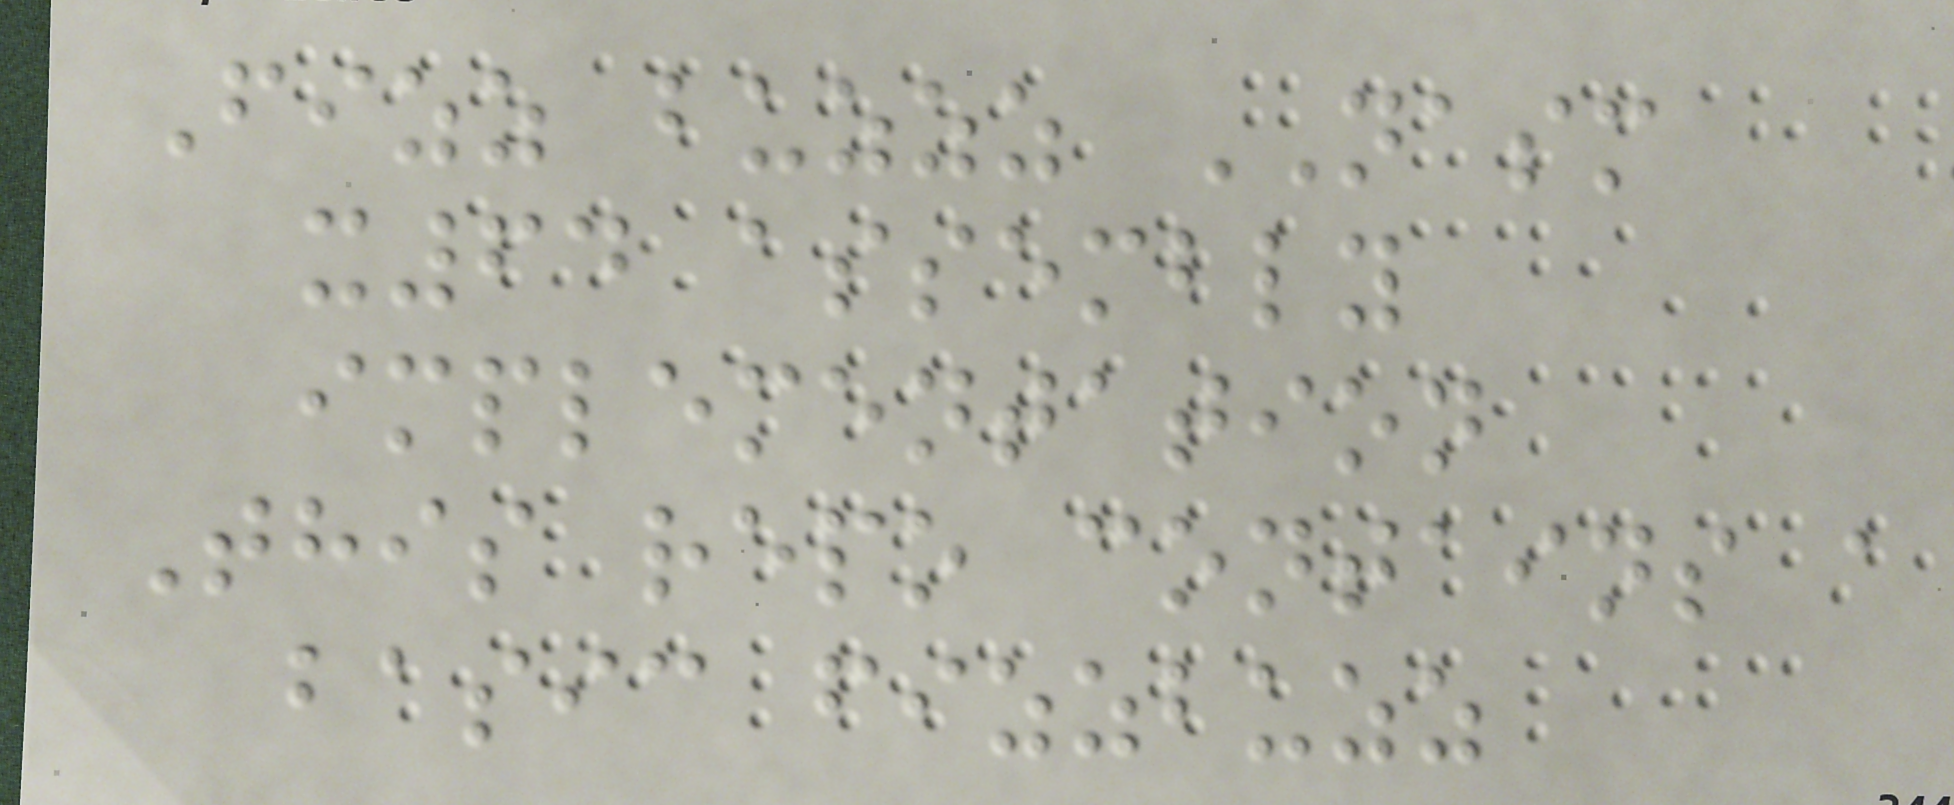Fizz buzzz NASM
x64 assembly
implementation
This repo contains a
basic fizzbuzz
